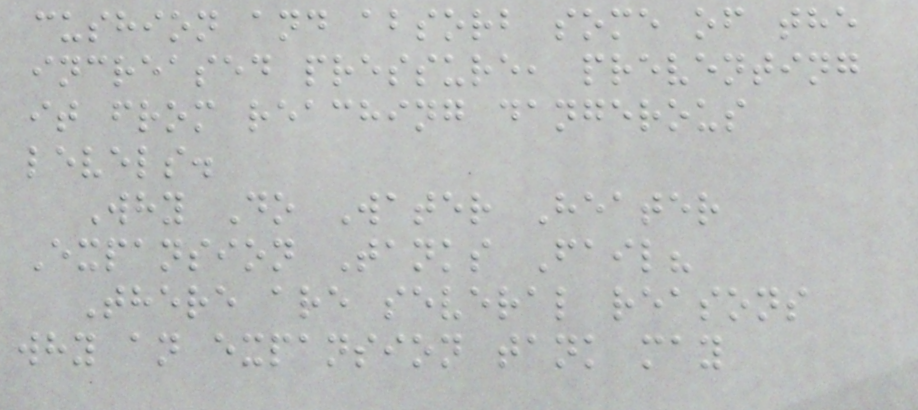cushion and absorb some of the
increased pressure, preventing
it from reaching dangerous
levels.
Why Do Water Heater
Expansion Tanks Fail?
There are several reasons
why an expansion tank may
